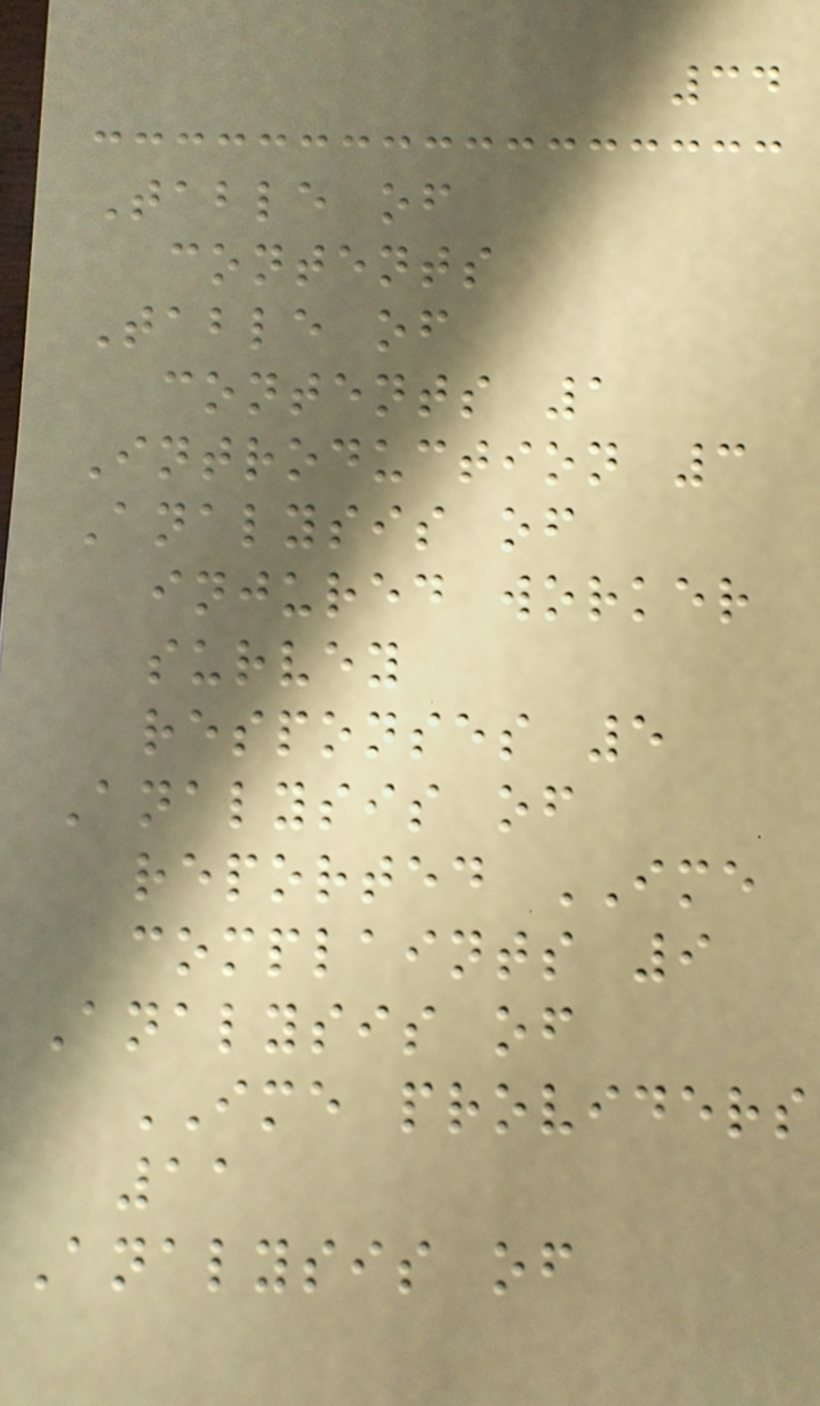34
Table of
contents
Table of
contents 1
Introduction 3
Analysis of
injured worker
survey
responses 5
Analysis of
reported IME
complaints 9
Analysis of
IME providers
11
Analysis of
